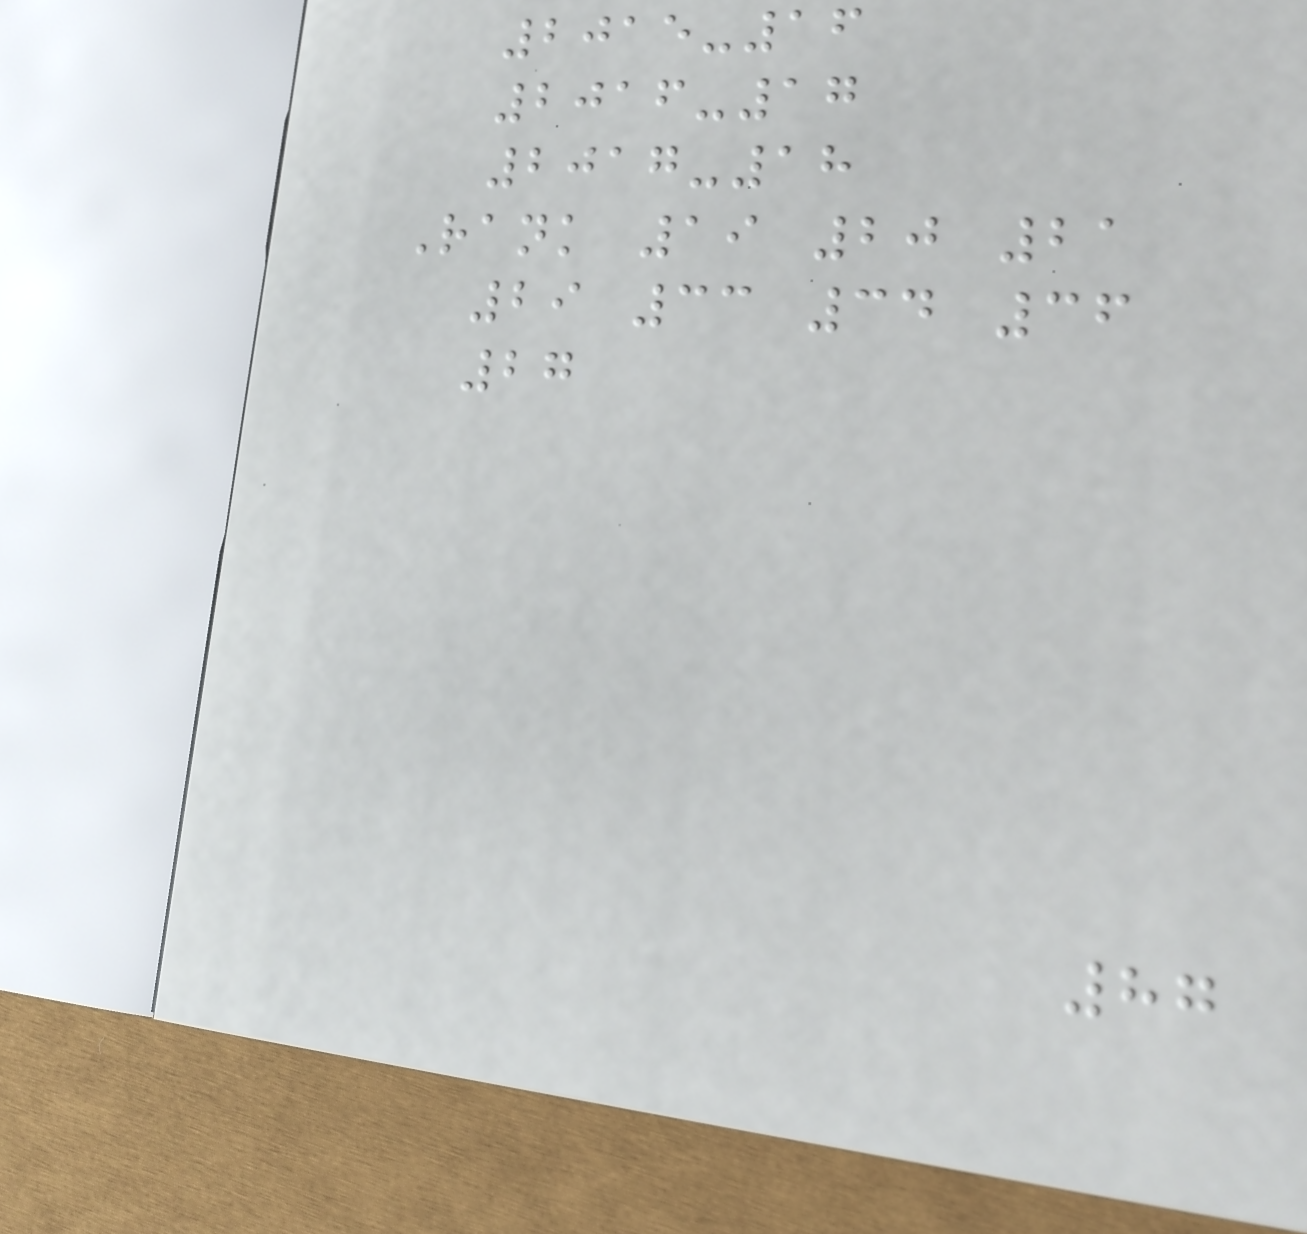2015-16
2016-17
2017-18
Rank 19 20 21
29 33 34 36
27
87
